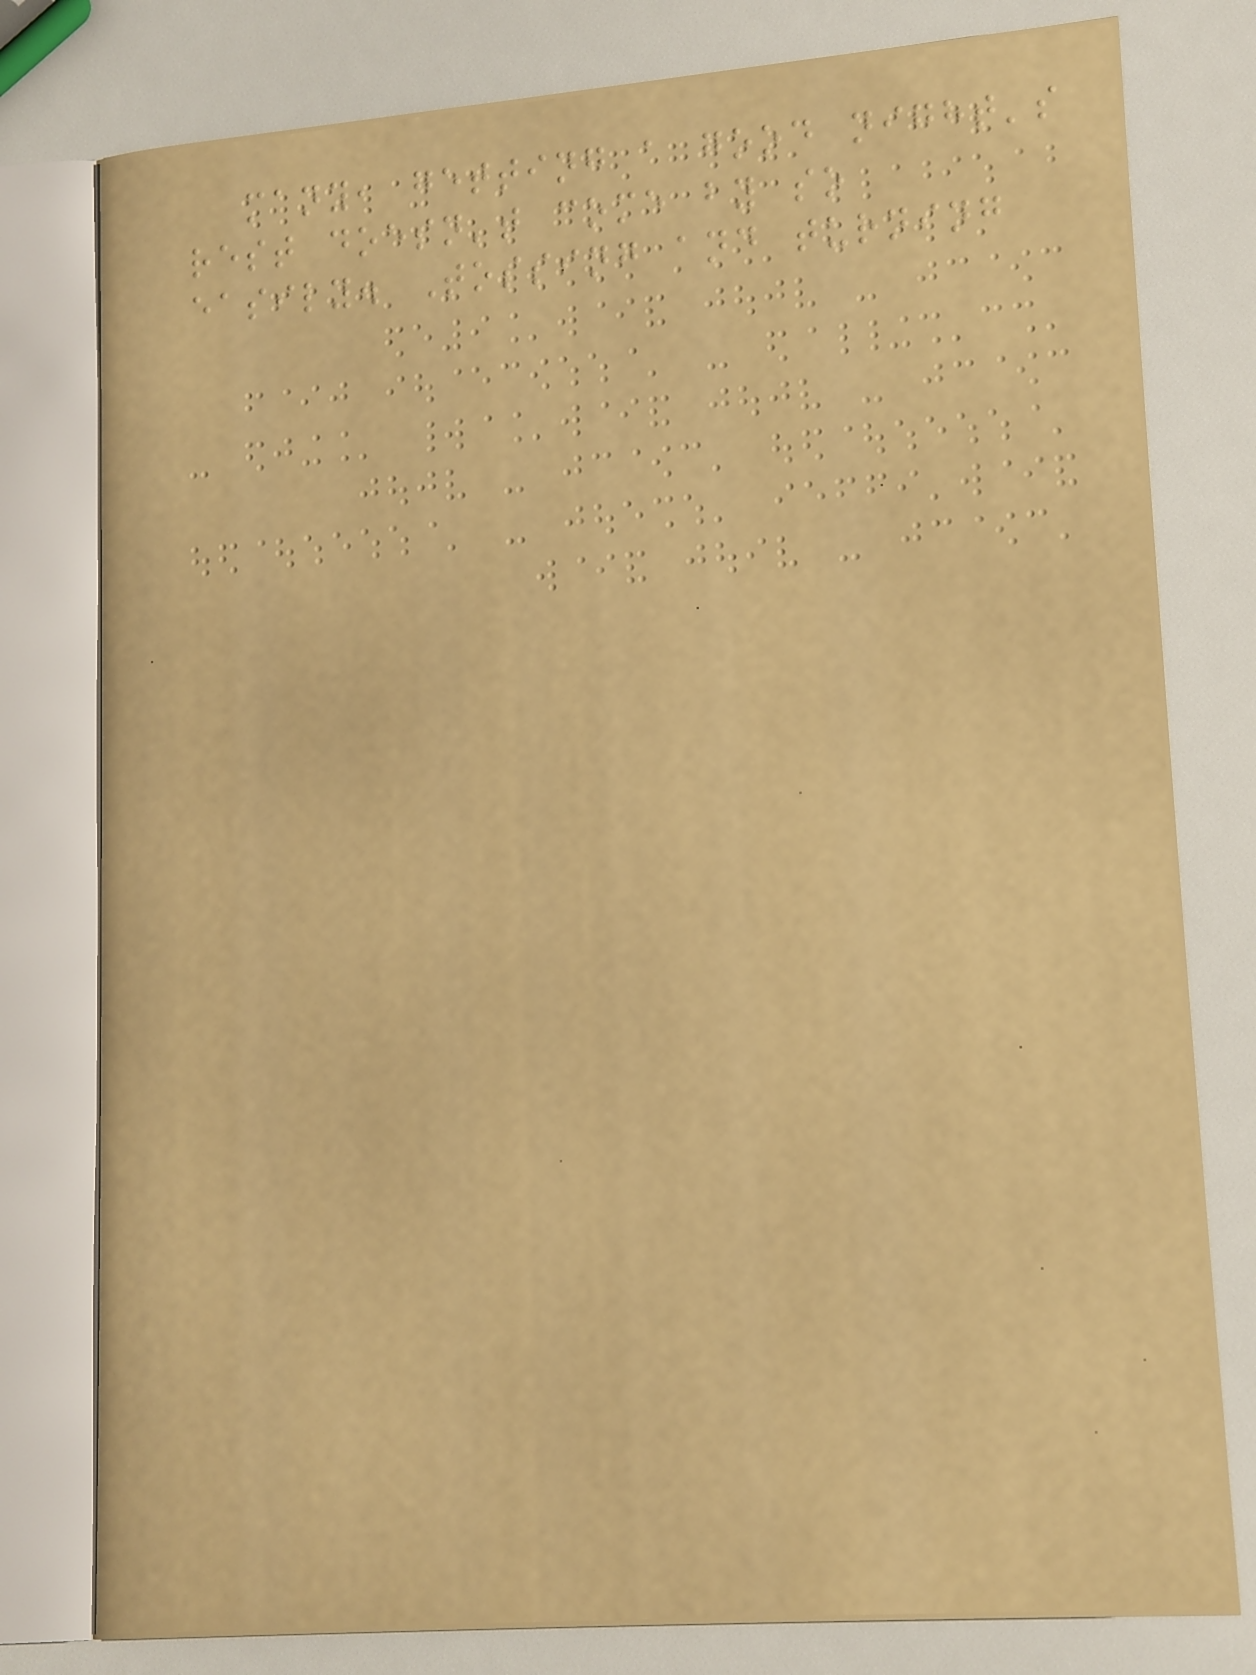many, getting a good night's
rest doesn't come by so
easily. Tossing and turning
